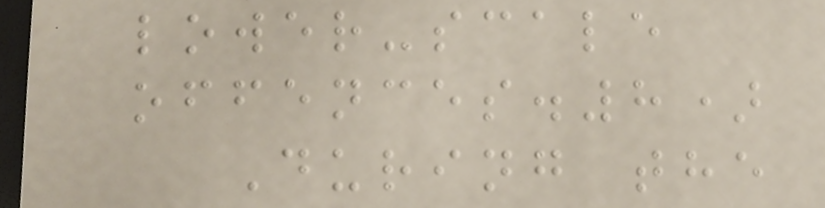lower-scale
offences.8)
During the
